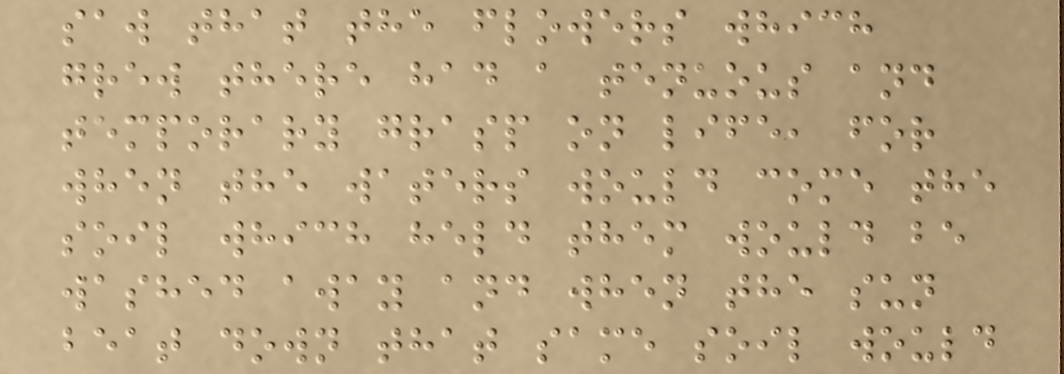saw that the flowers which
grew there had a tenuous and
temporary grasp on life, for
when the waters would come the
soil which held them would be
washed away and when the sun
beat down that same soil would
